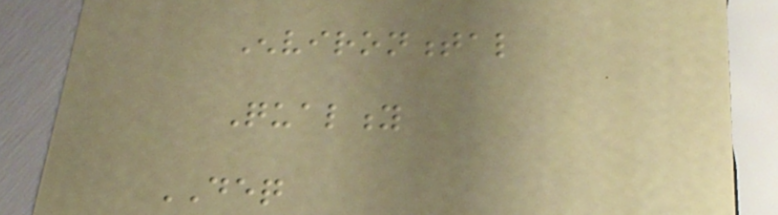Environmental
Quality
DEQ
